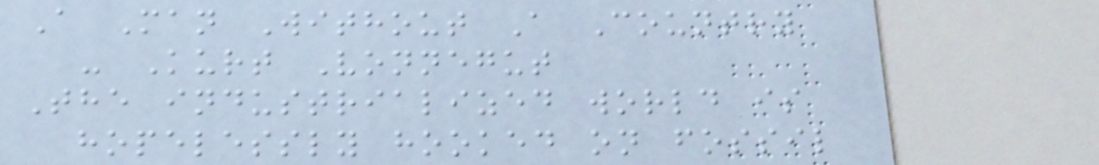A Man Without A Country
- Kurt Vonnegut
The industrialized world is
hopelessly hooked on fossil
